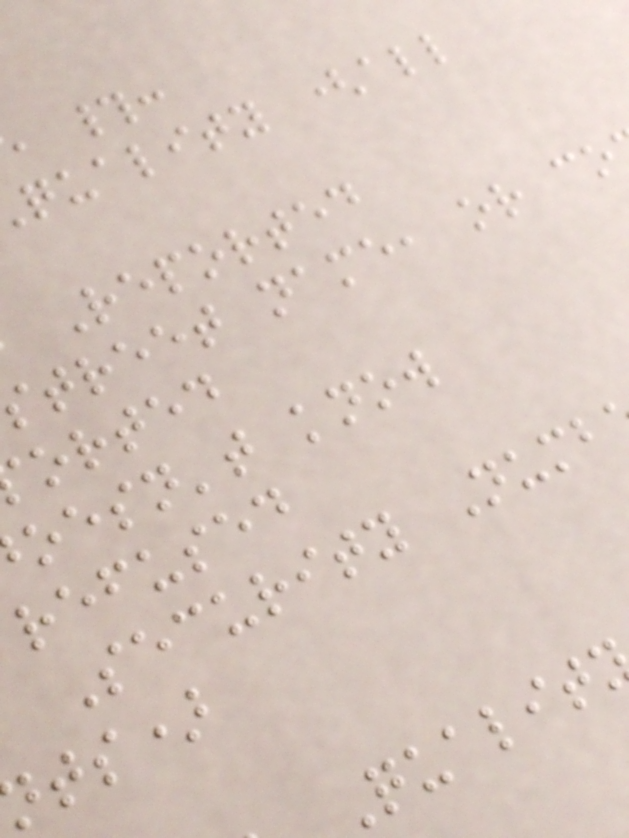quality (all
Reported
treet name, or co
orted
oesn't know
refused
Security Numb
ts)
Qualit
